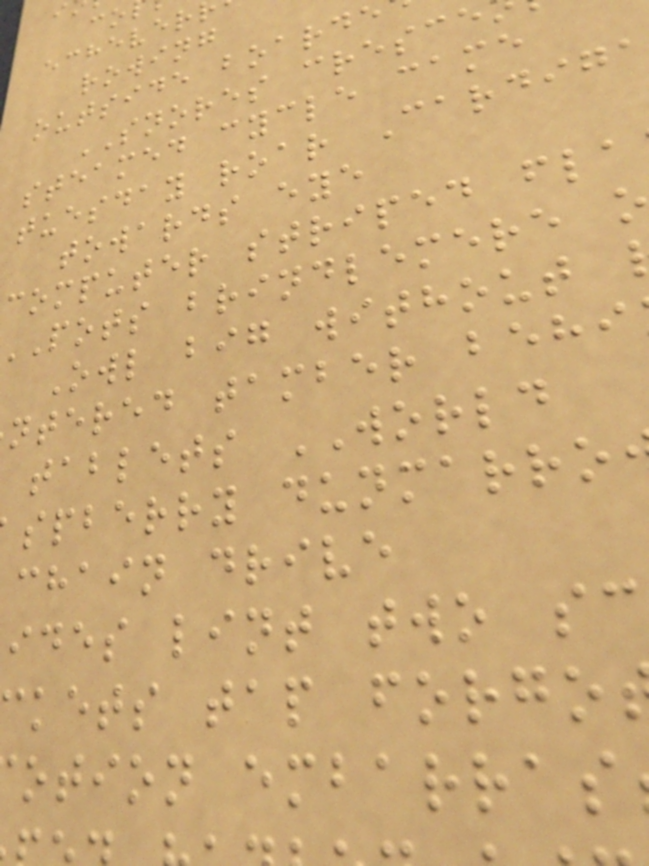echever
rowing
outside boarde
SNORES cresce
steamed cycle came
tuesday roar Cardig
towards eye
computer striped fla
pots brindlemere
Owl big without
ntered tamber behi
tablets WORLD
spberry dunmarro
chain drive
ides lint two sc
kets tap forgo
otion embarras
